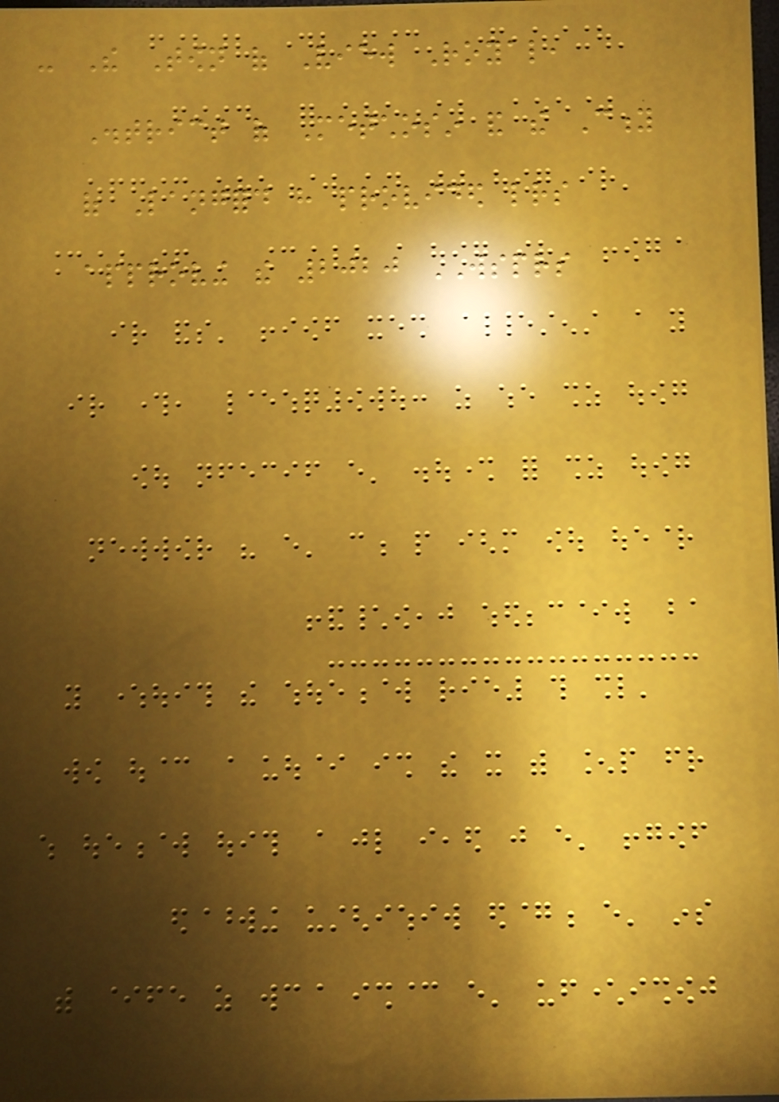- The Town of View Royal,
District of Metchosin and the City
of Langford have provided letters
approving the 2020 WSPRS
